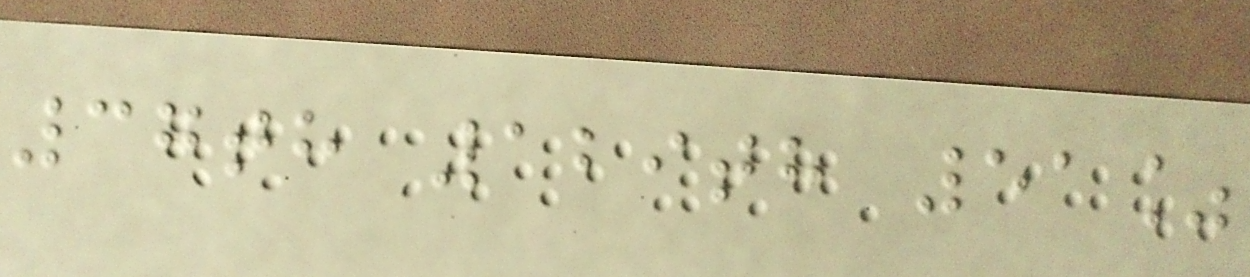37th 129th 51%
